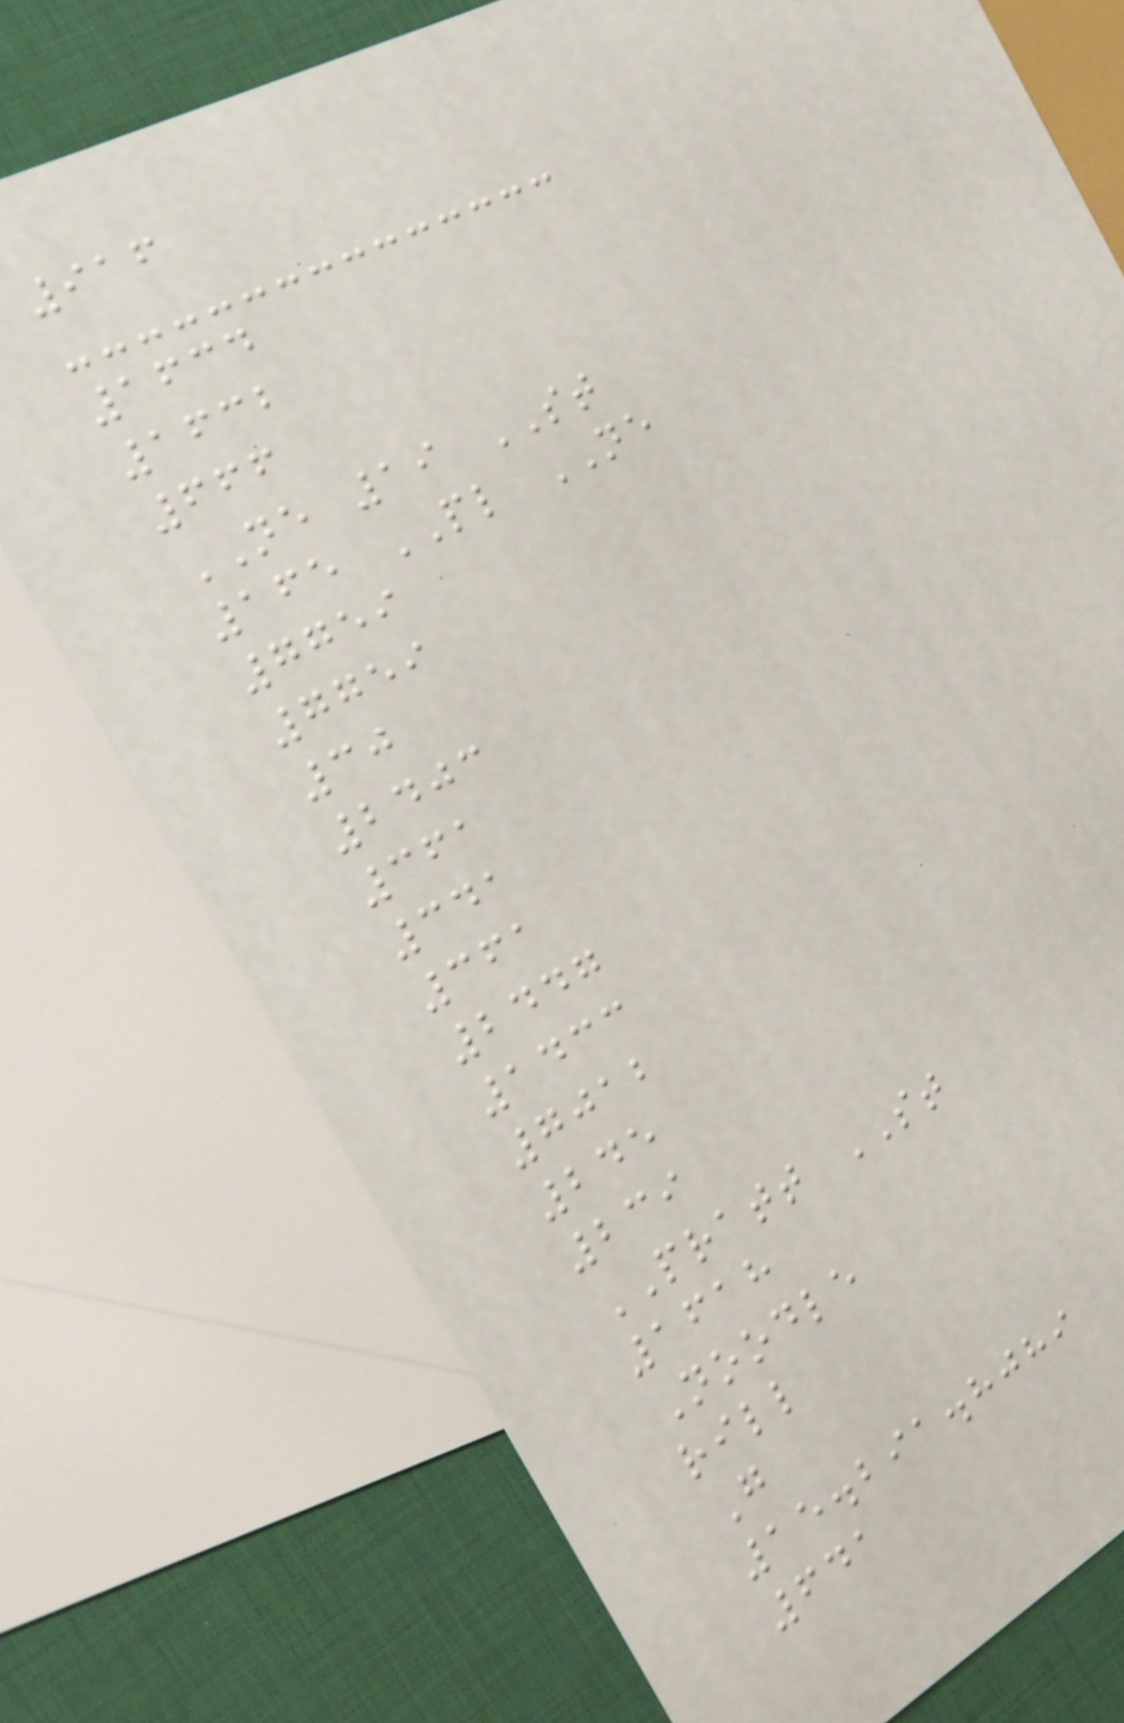916
1634
1632
666
NE 19 ST
165 PL NE
7759
7759
30
2403
361
341
361
2447
1433
7012
245
239
PRATT ST
1618
Noodle
rill
G
15.291.8089
641
